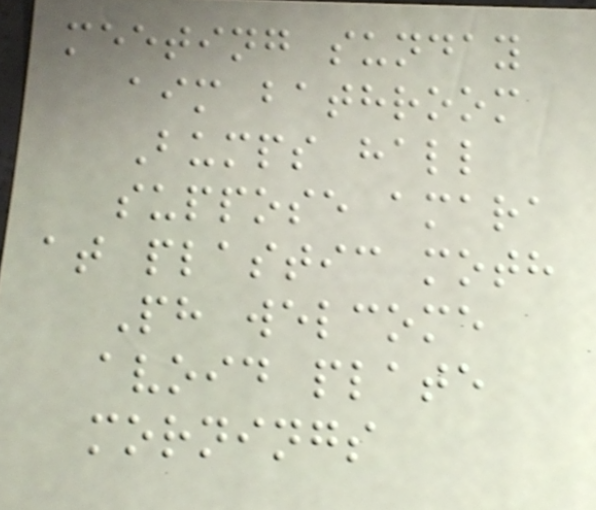meeting sunday
aim bathroom
Bumps hall
suppose amara
at plastic moth
Ph welcome
avoid plate
mornings
